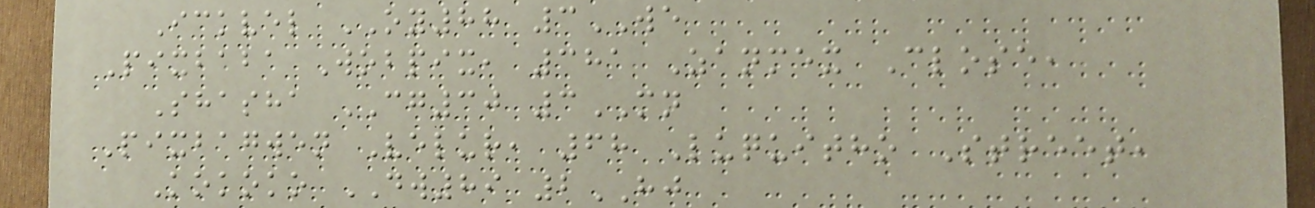Ickvel OY88 3WE
Pixbaba Wobpix, 381 Zanmex Close,
Shasha CG30 3MN
Pixbagwen Velur, 68 Luquitho Street,
Kokoko DW89 2HJ
